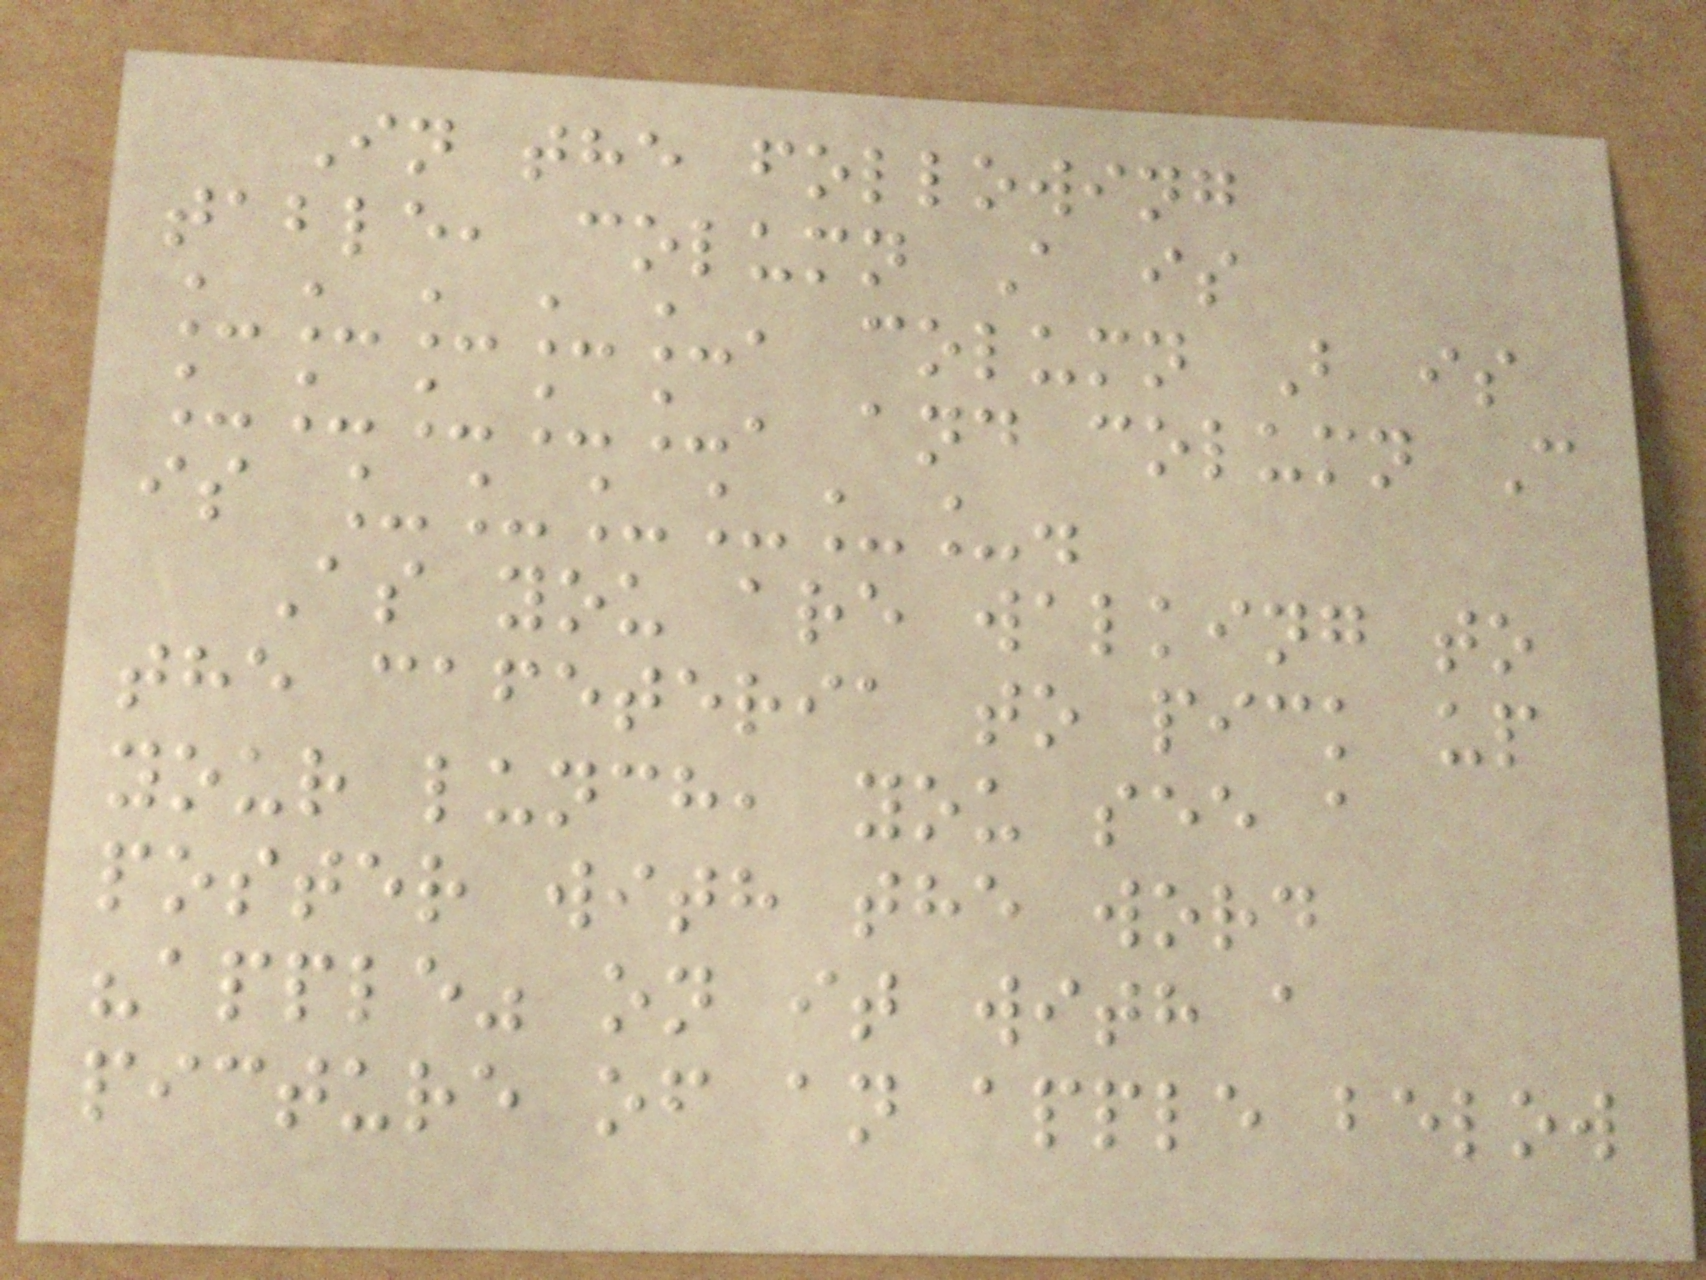In the following
table, column A is
_____, column B is
_____, and column C
is ______.
As you are walking to
the cafeteria to pick up
your lunch, you see a
poster with the word
"apple" on it with a
picture of an apple below
